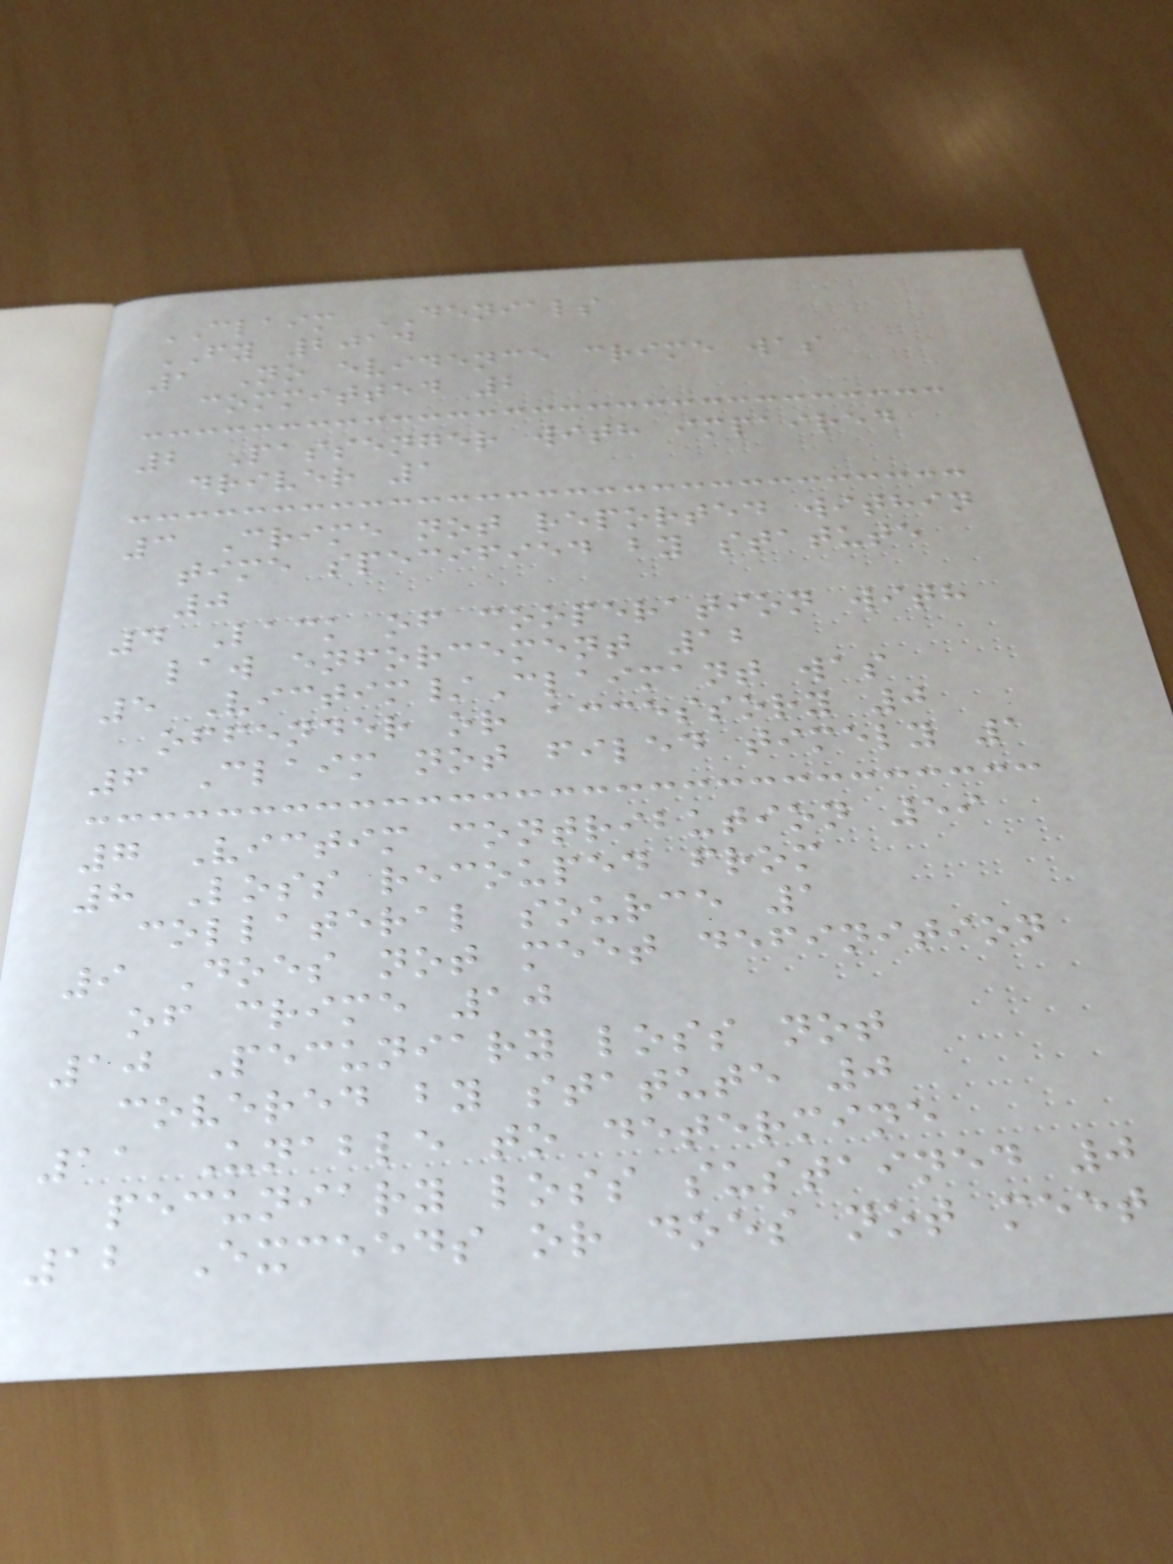CLAIM DENIALS
FY 2014
1 No evidence crime was
committed 2
2 Passenger with impaired
driver 1
3 Crime not reported within
time specified by statute
0
4 Lack of cooperation with
law enforcement 12
5 Victim/Claimant was
offender or accessory 0
6 Claim not filed timely 1
7 Victim contribution 59
8 Loss recouped from
collateral source 1
9 Does not meet definition
of crime 10
10 Pecuniary loss not
covered by statute 0
11 Unable to determine
pecuniary loss sustained 0
12 Exceeds or does not meet
